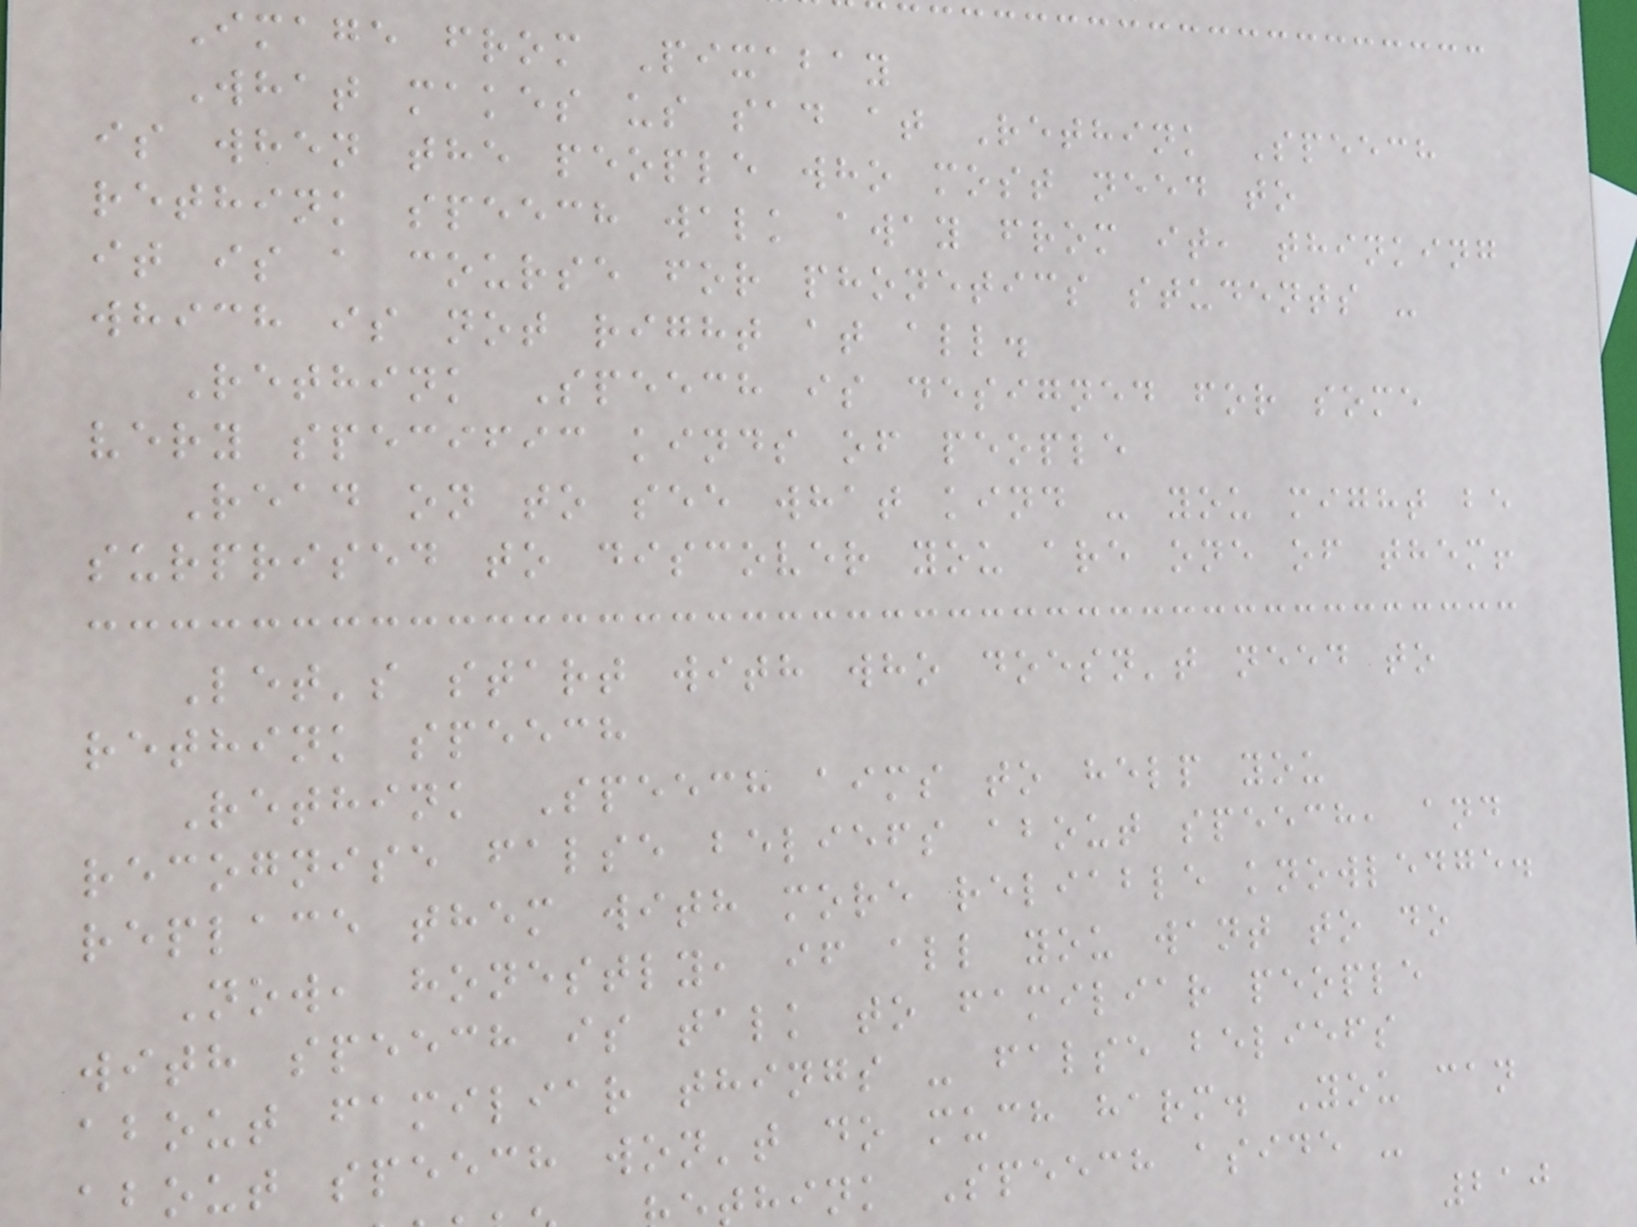Image from Pixabay
What makes us sad at Rethink Speech
is when the people who most need to
rethink speech walk away from it, thinking
it is a course for phonetics students -
which is not right at all.
Rethink Speech is designed for some
very specific kinds of people
Read on to see what kind - you might be
surprised to discover you are one of them!
Let's start with who doesn't need to
rethink speech
Rethink Speech aims to help you
recognise false beliefs about speech, and
replace them with more reliable knowledge.
Now, honestly, if all you want to do
with speech is talk to familiar people
about familiar things - false beliefs
bout speech won't do much harm. You can
hink Speech aside -
210
